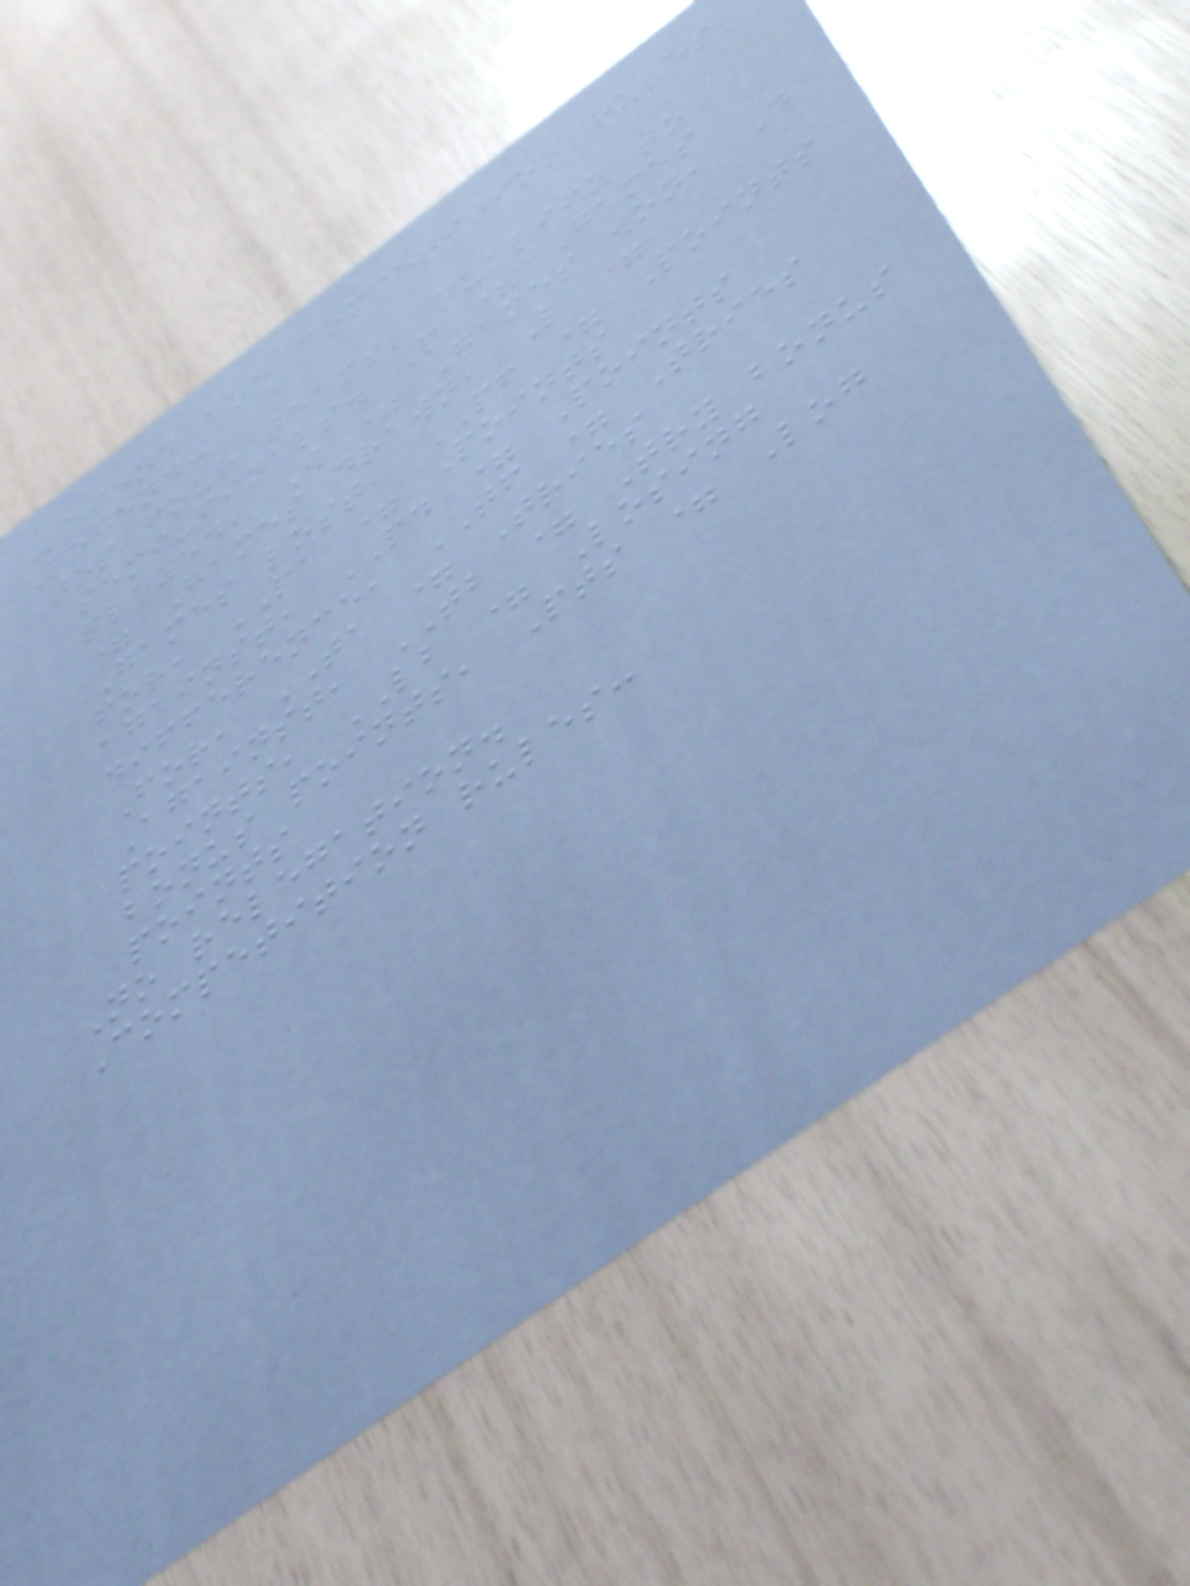Legend and competition rules
Legend:
Top four teams; qualify to
semi-finals. P = Games
played, W = Games won, D
= Games drawn, L =
Games lost, PF = Points
for, PA = Points
against, PD = Points
difference, TF = Tries
For, TA = Tries
Against, TB = Try bonus
points, LB = Losing
bonus points, Pts = Log
points
No relegation.
Competition rules:
